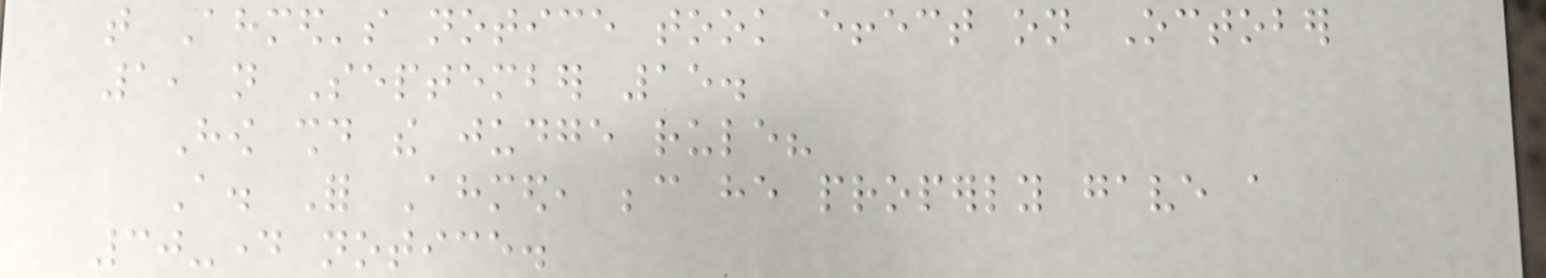that Ahmed's notice took effect on October
1, not September 15.
How should the judge rule?
A. For Ahmed, because he properly gave a
30-day notice.
